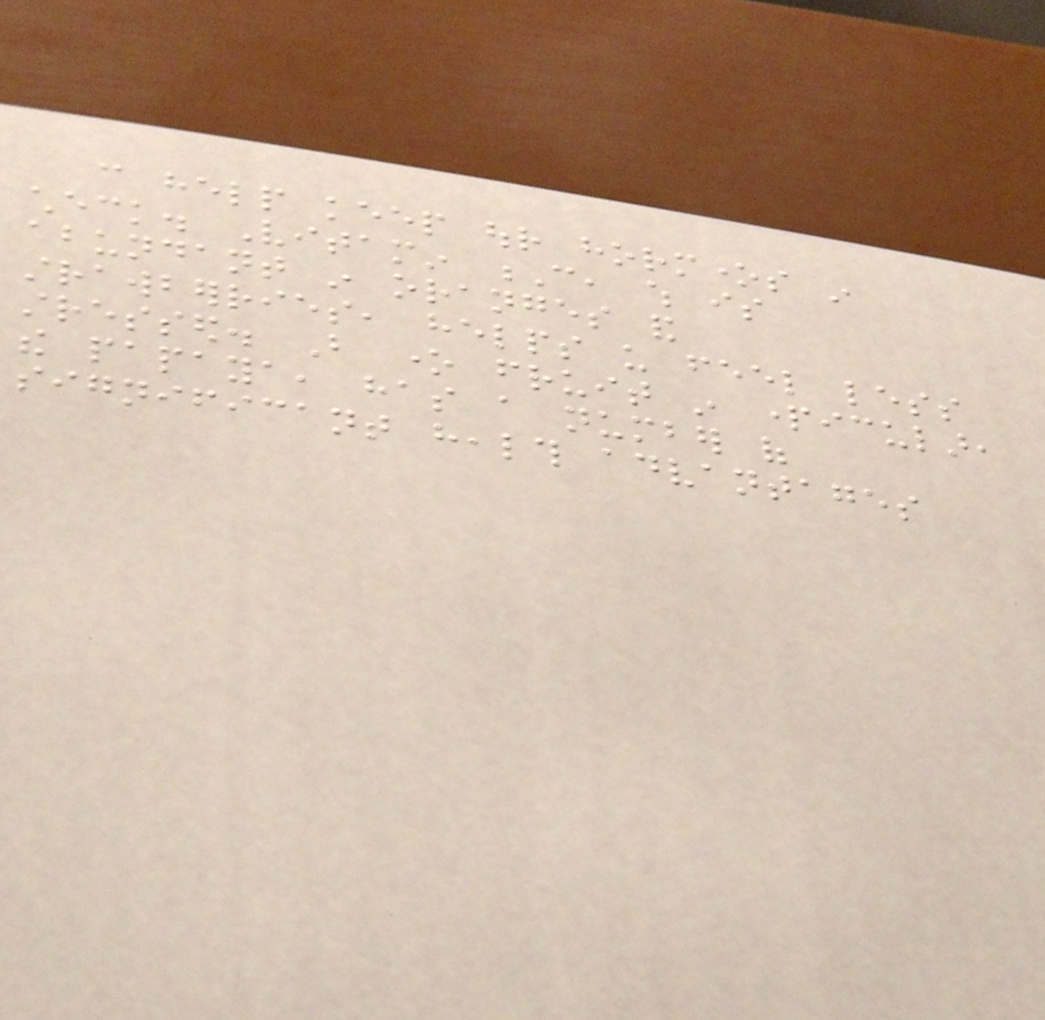can help keep our hormones in
check. Vitamin C, which is
abundant in oranges and
strawberries, helps us feel less
stressed. But one fruit in particular,
the papaya, has a number of
significant health advantages
